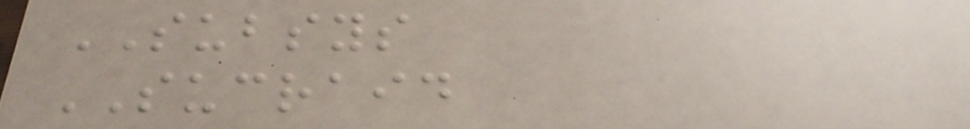SUBSYS
SUCRAID
